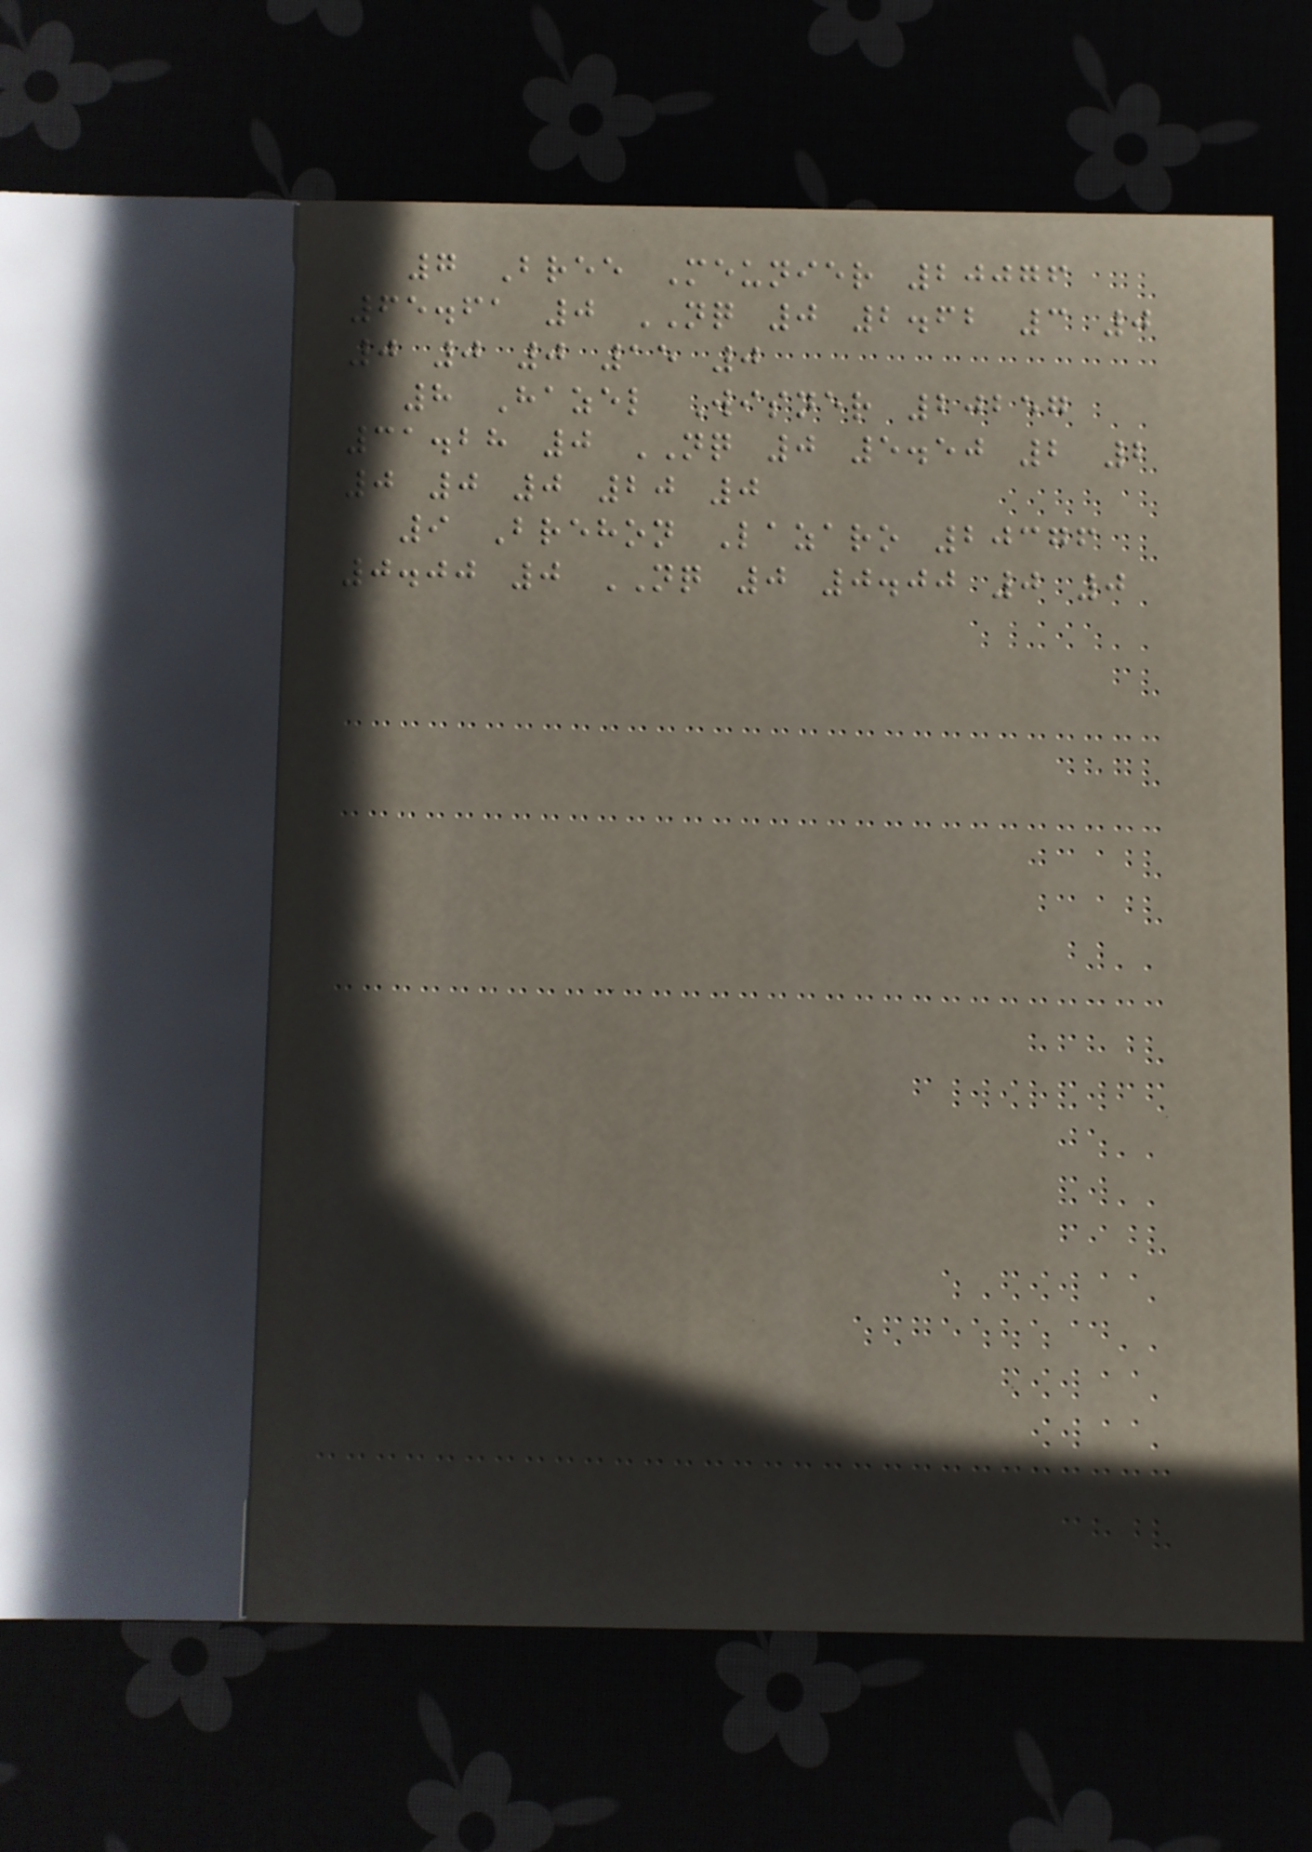7 Bree Meunier 20076
65.61 0 NQ 0 2.62 3 0
0 0 0 15 0
8 Hazel Wisner 20257
31.28 0 NQ 0 5.50 2 2
0 0 0 20 0
9 Brehon Lazaro 20376
0.00 0 NQ 0 0.00 0 0
